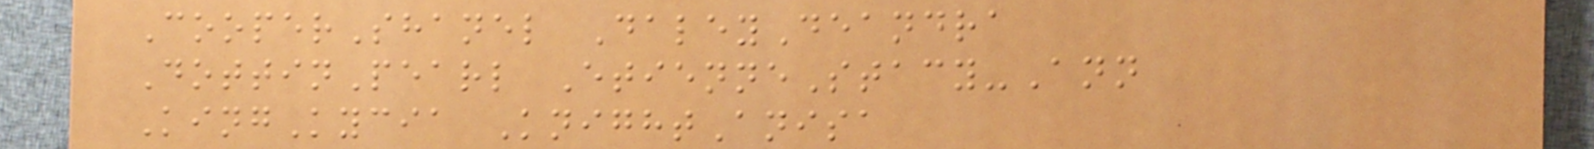CooperShanel DaleyDeandra
DottinPearl EtienneStacy-Ann
KingKycia KnightAnisa
